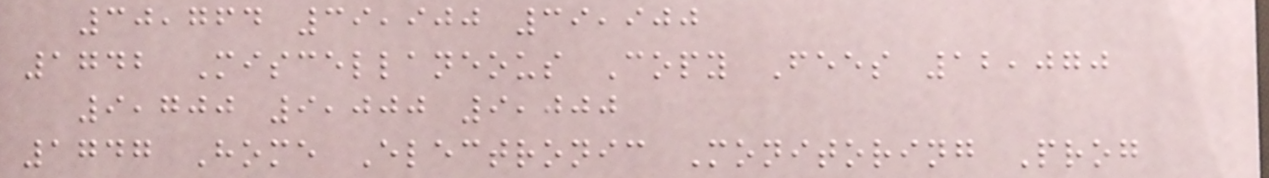30,764 39,900 39,900
1742 Miscellaneous Copy Fees 12,070
9,700 9,000 9,000
1747 Home Electronic Monitoring Prog
